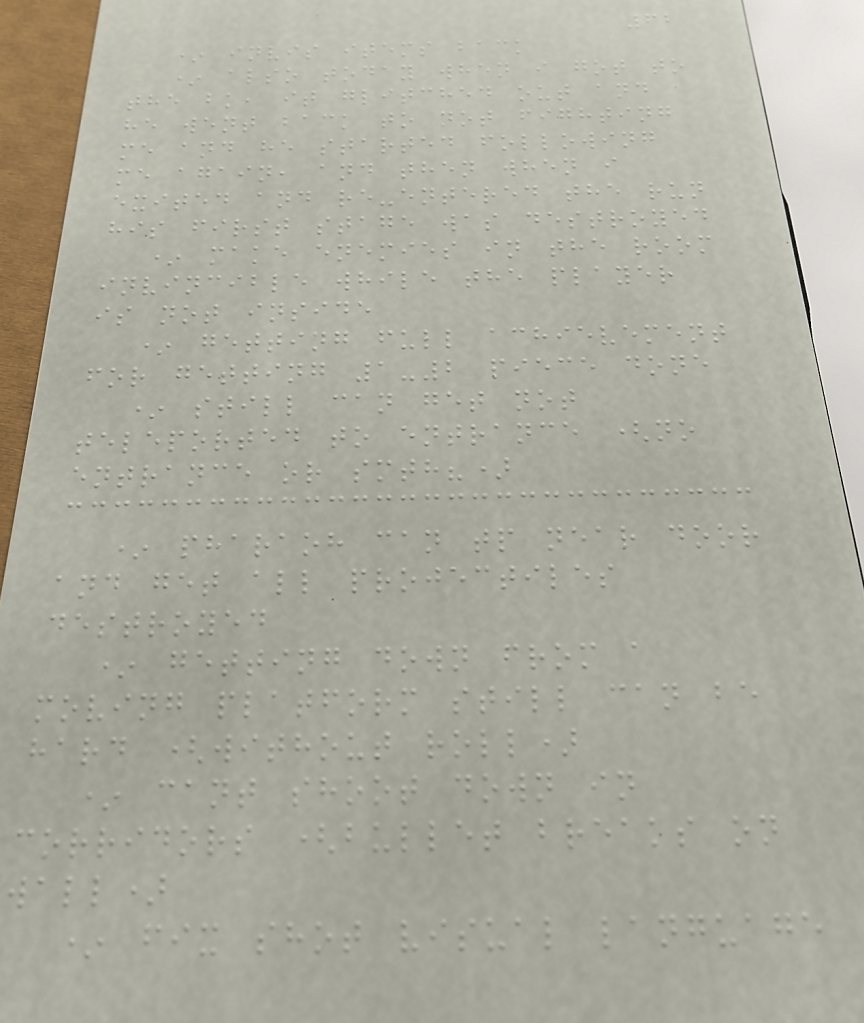62
* invis items back
* also today when i got to
the bk, it glitched out and
he went back to not fighting
me and he started following
me again, and then when i
exited and re-entered the run
his first stage was destroyed
* make enemies in the room
invincible while the player
is not inside
* getting full achievement
for getting 1-2 piece done
* still can get not
teleported to entrance (no
entrance or smth?)
* pharaoh can tp near door
and get all projectiles
destroyed
* getting down from a
moving platform still can be
hard (without roll)
* cant shoot down in
corridors (bullet breaks on
wall)
* fix shot visual language
